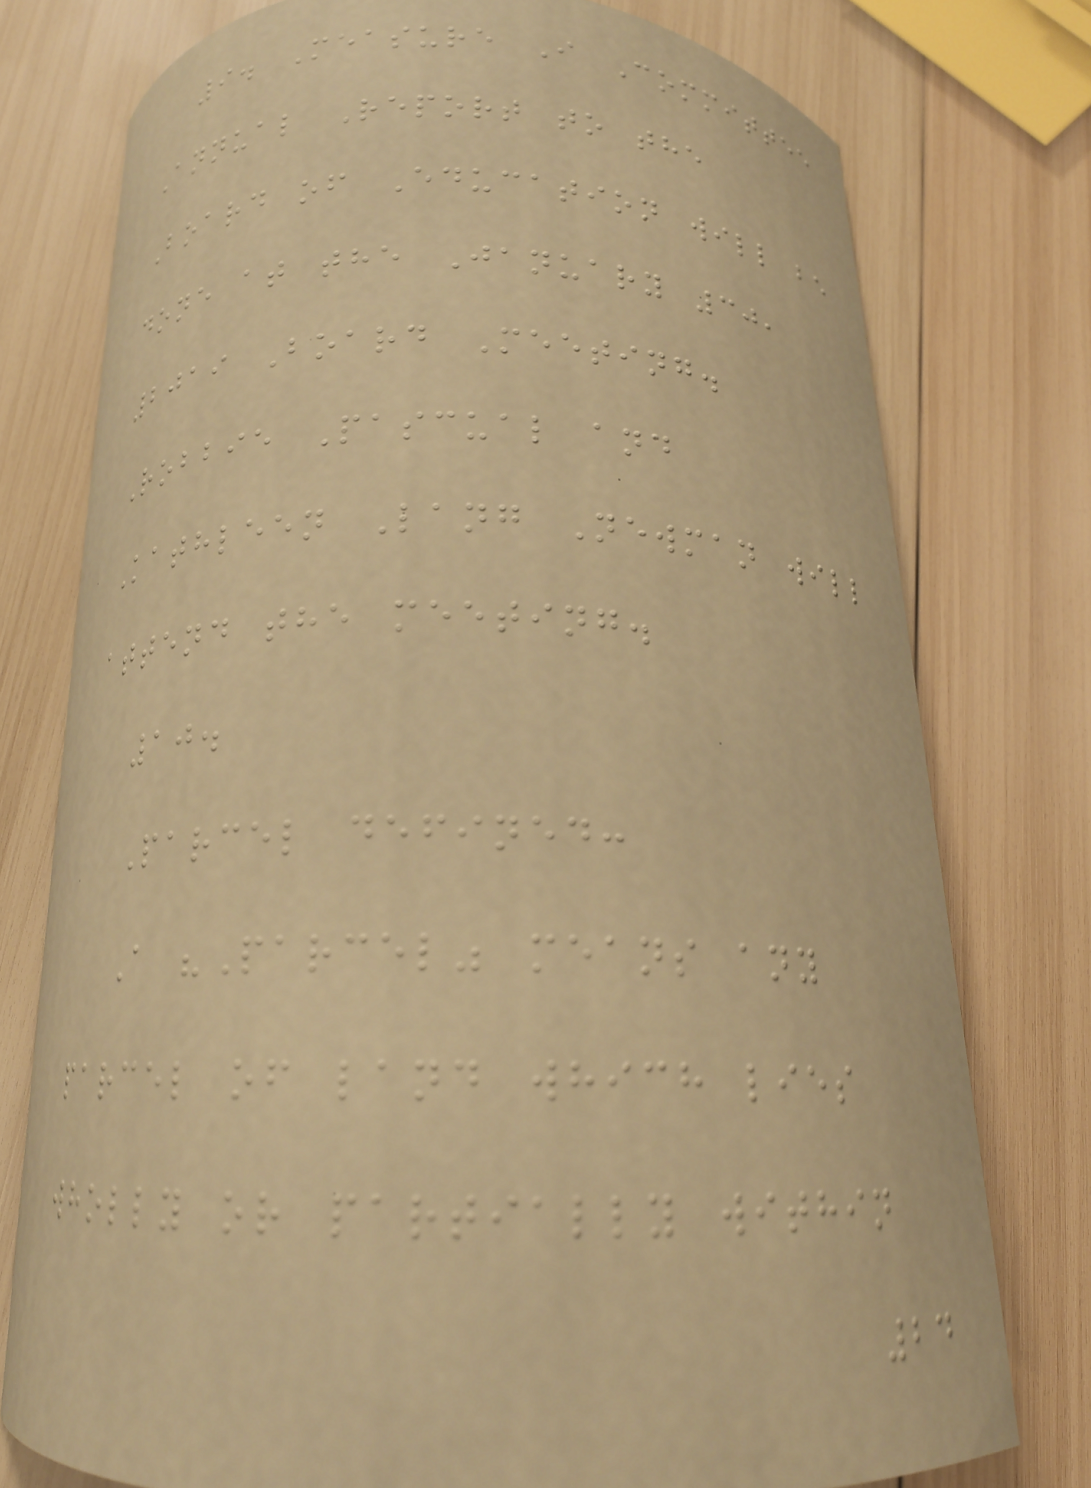9. Measure I Committee
Annual Report to the
Board of Education will be
done at the January 30,
2019 Board Meeting.
Robbie Pascual and
Kathleen Lang Newman will
attend the meeting.
10.
Parcel defined:
A "Parcel" means any
parcel of land which lies
wholly or partially within
24
